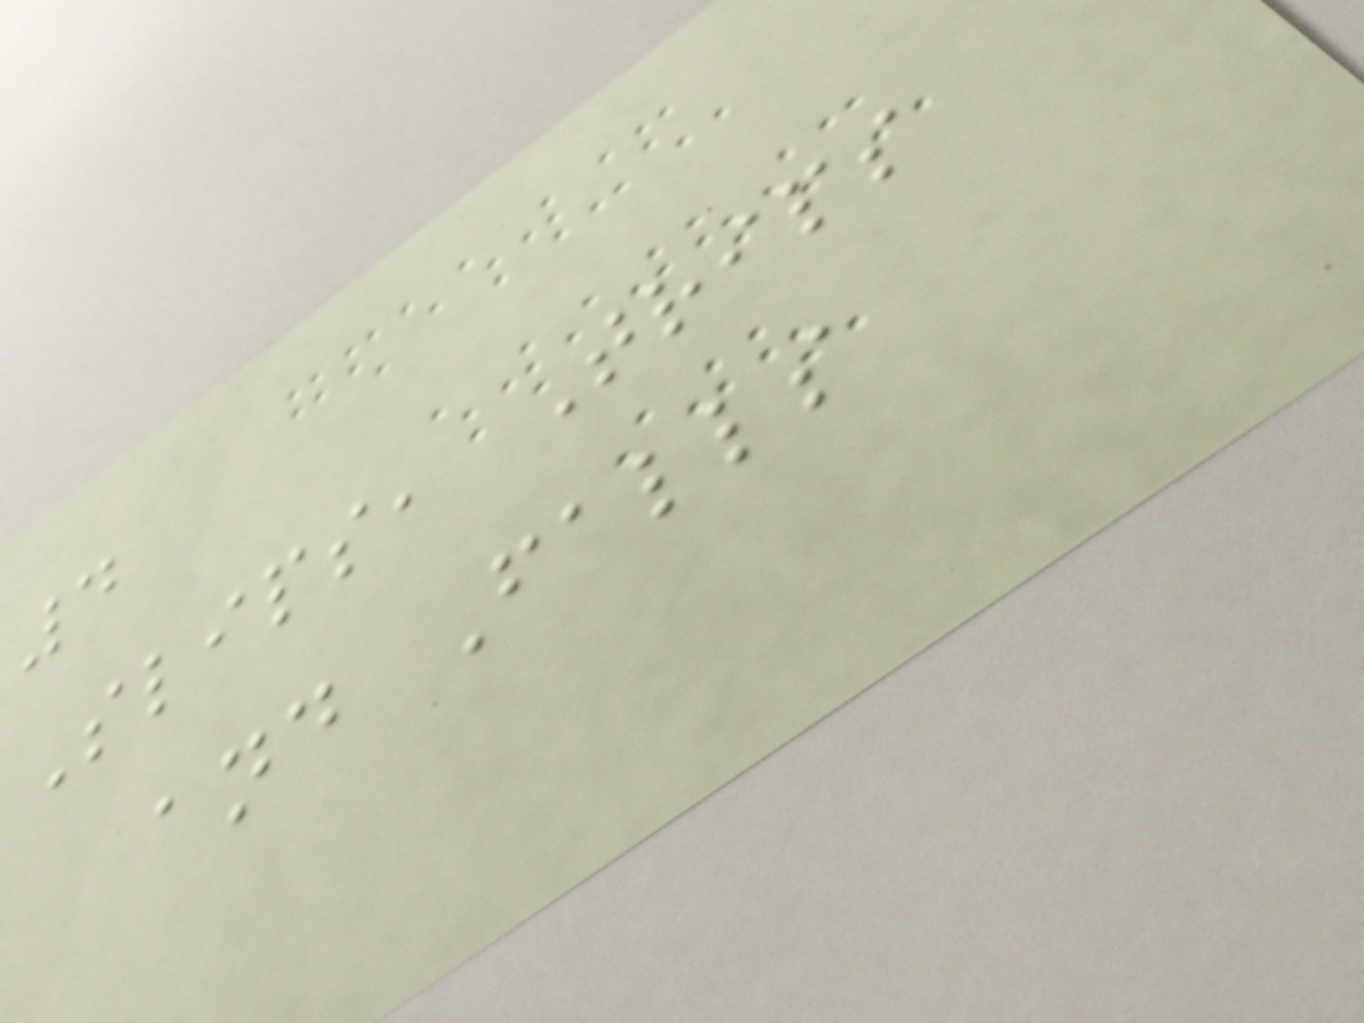4
Slips, Trips
and Falls
